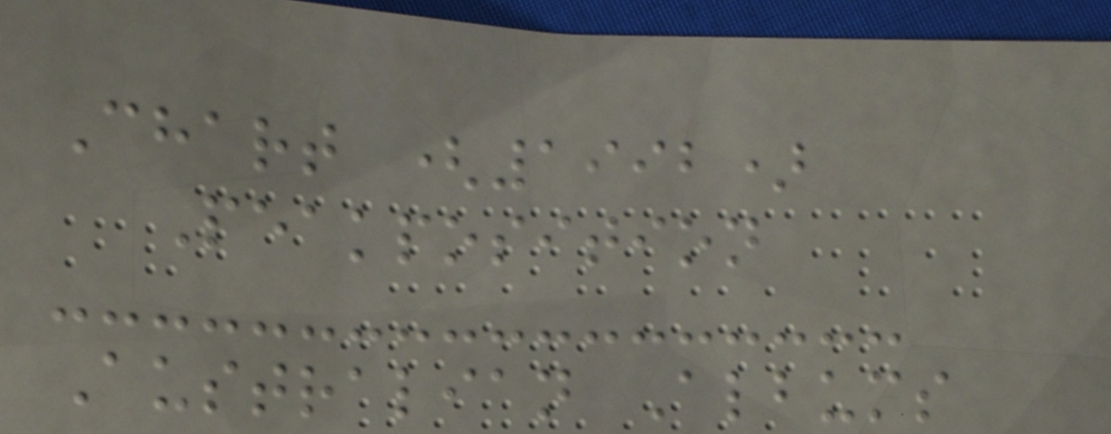Chart (1992)
Peakposition
Australian Albums
